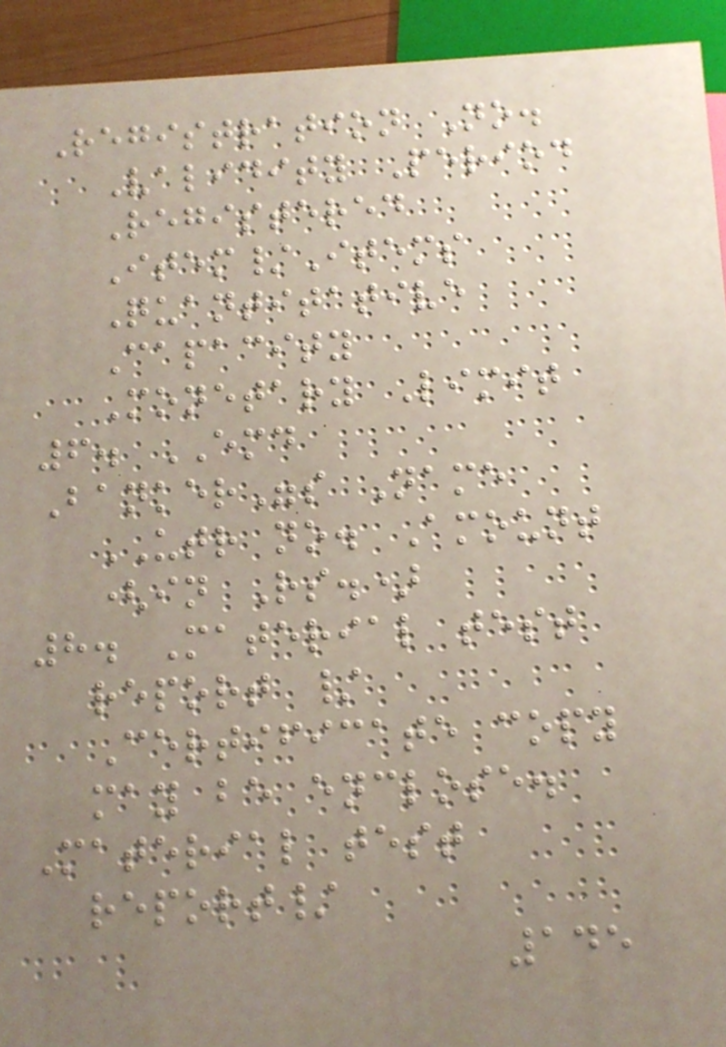Registration No.
Validity Period
Registered
Item/Items
Quantitative
Capacity
Monetary Limit
6. EMD
Banker"s Name
UTR no. Amount
(in Rs.)
8. Material test
report /
Certificate copy
may be enclose.
Material test
report/
145
